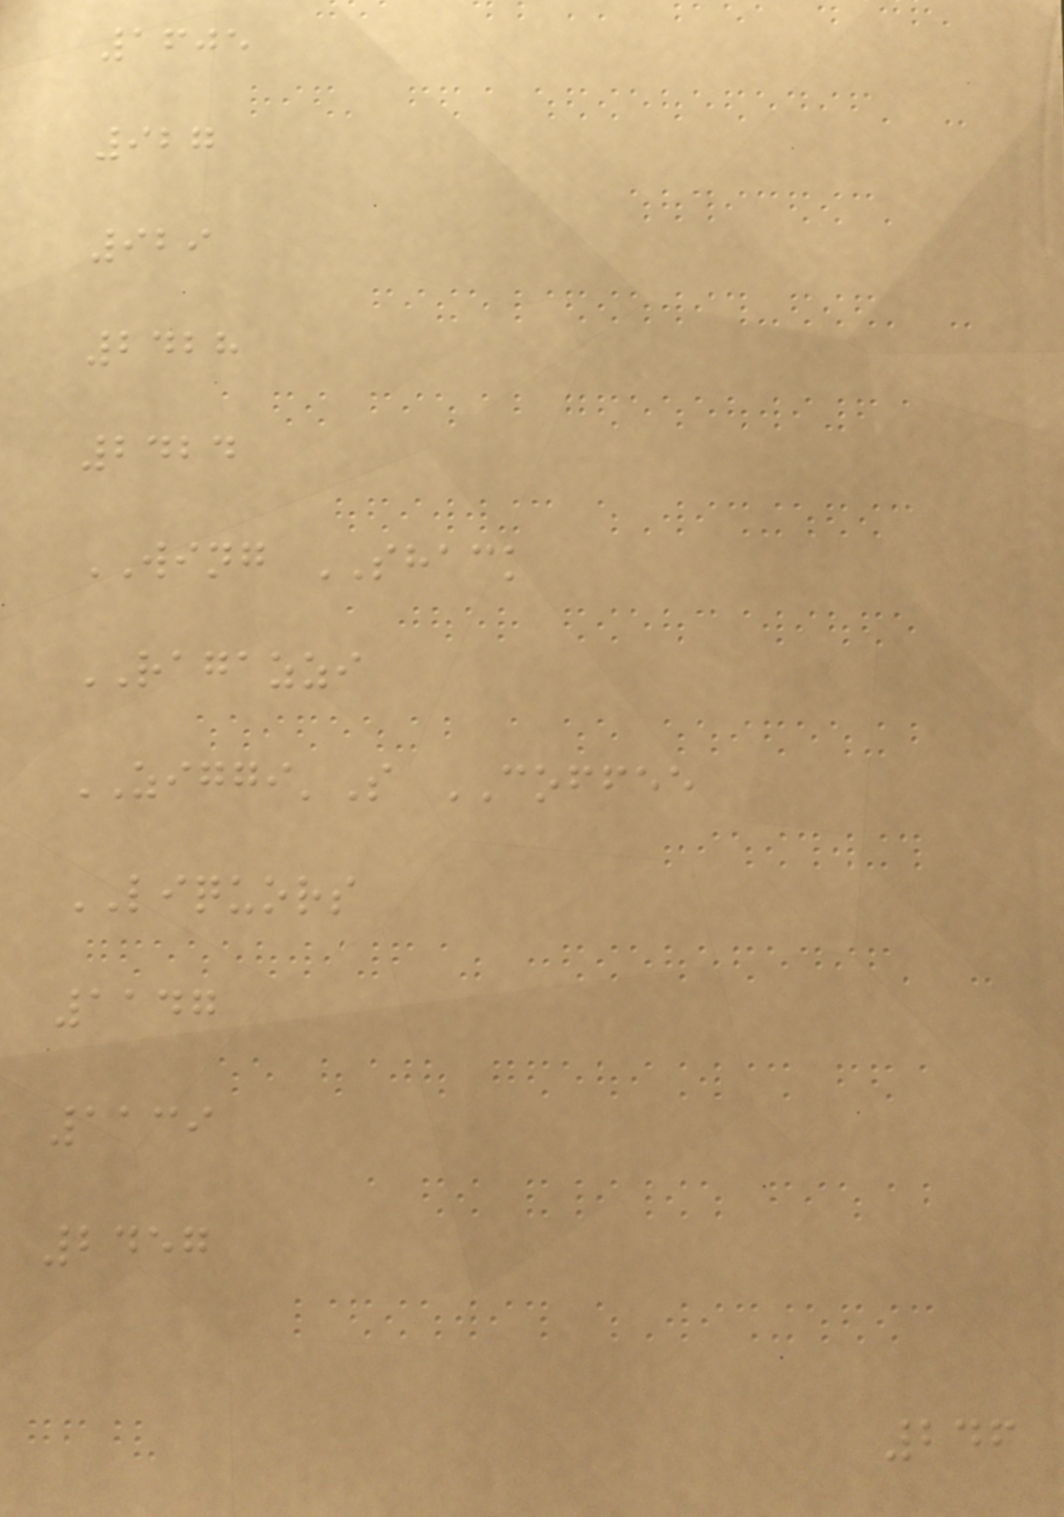1605
927
929
2428
2424
WING SHACK
RAGAZZI
ZIGGI'S COFFEE
LIQUORS
1147
1139
2457
246
